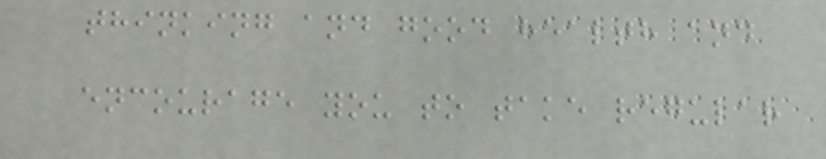thinking and good health and
encourage you to take regular
